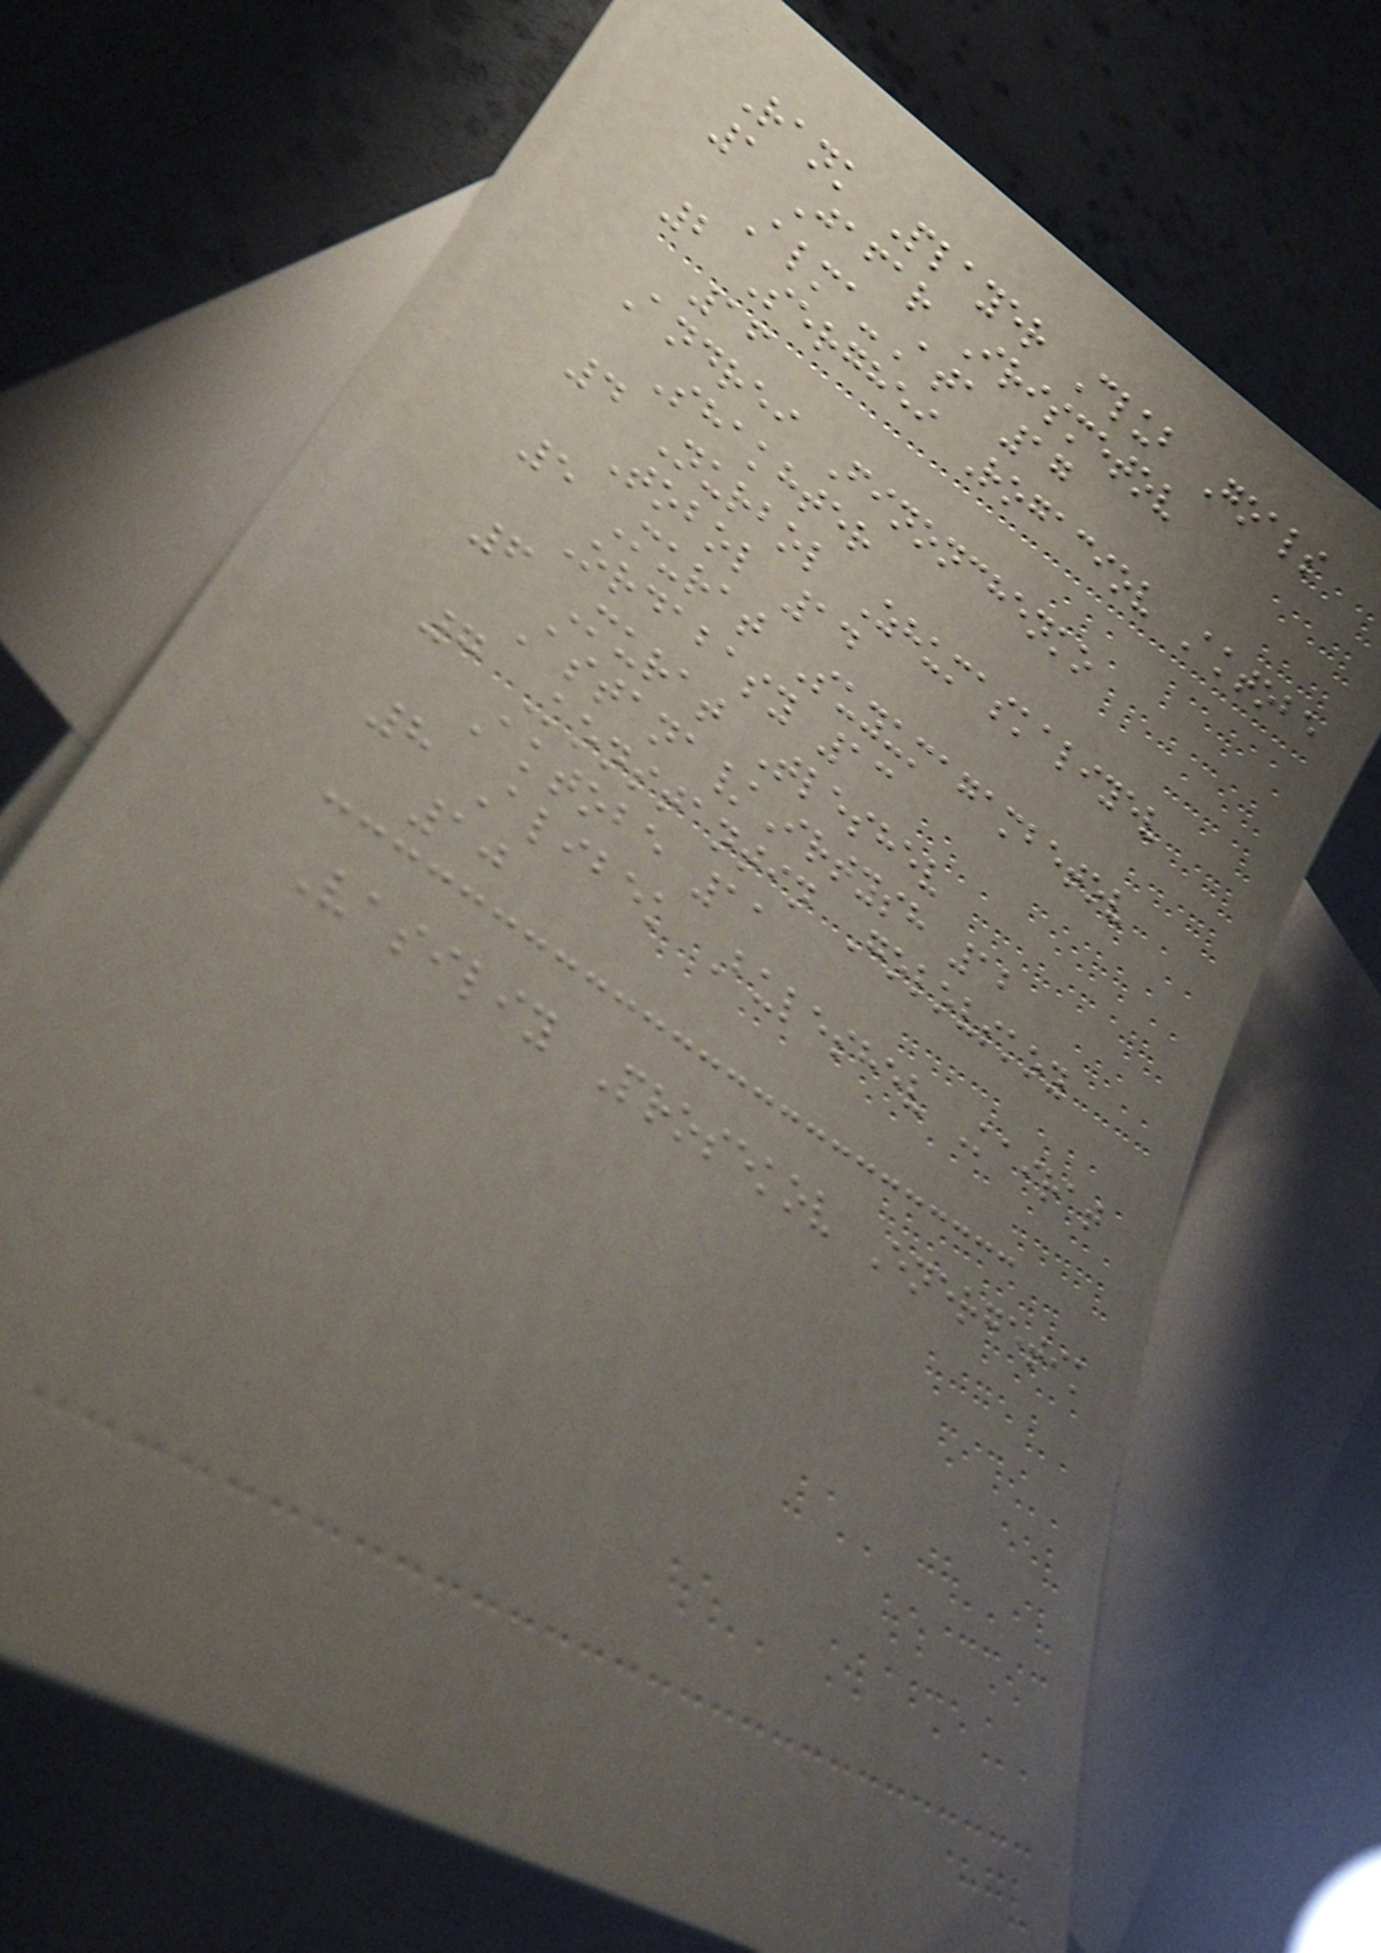Rank Player Club Goals
1 Jafar Irismetov
Alma-Ata 17
2 Serghei Rogaciov Aktobe
16
Andrei Finonchenko
Shakhter
4 Nurbol Zhumaskaliyev
Tobol 14
5 Murat Suyumagambetov
Ordabasy 13
6 Murat Tleshev
Astana/Irtysh 12
7 Konstantin Golovskoy
Aktobe 11
8 Alibek Buleshev Kairat
10
Vasiliy Prosekov Energetik
